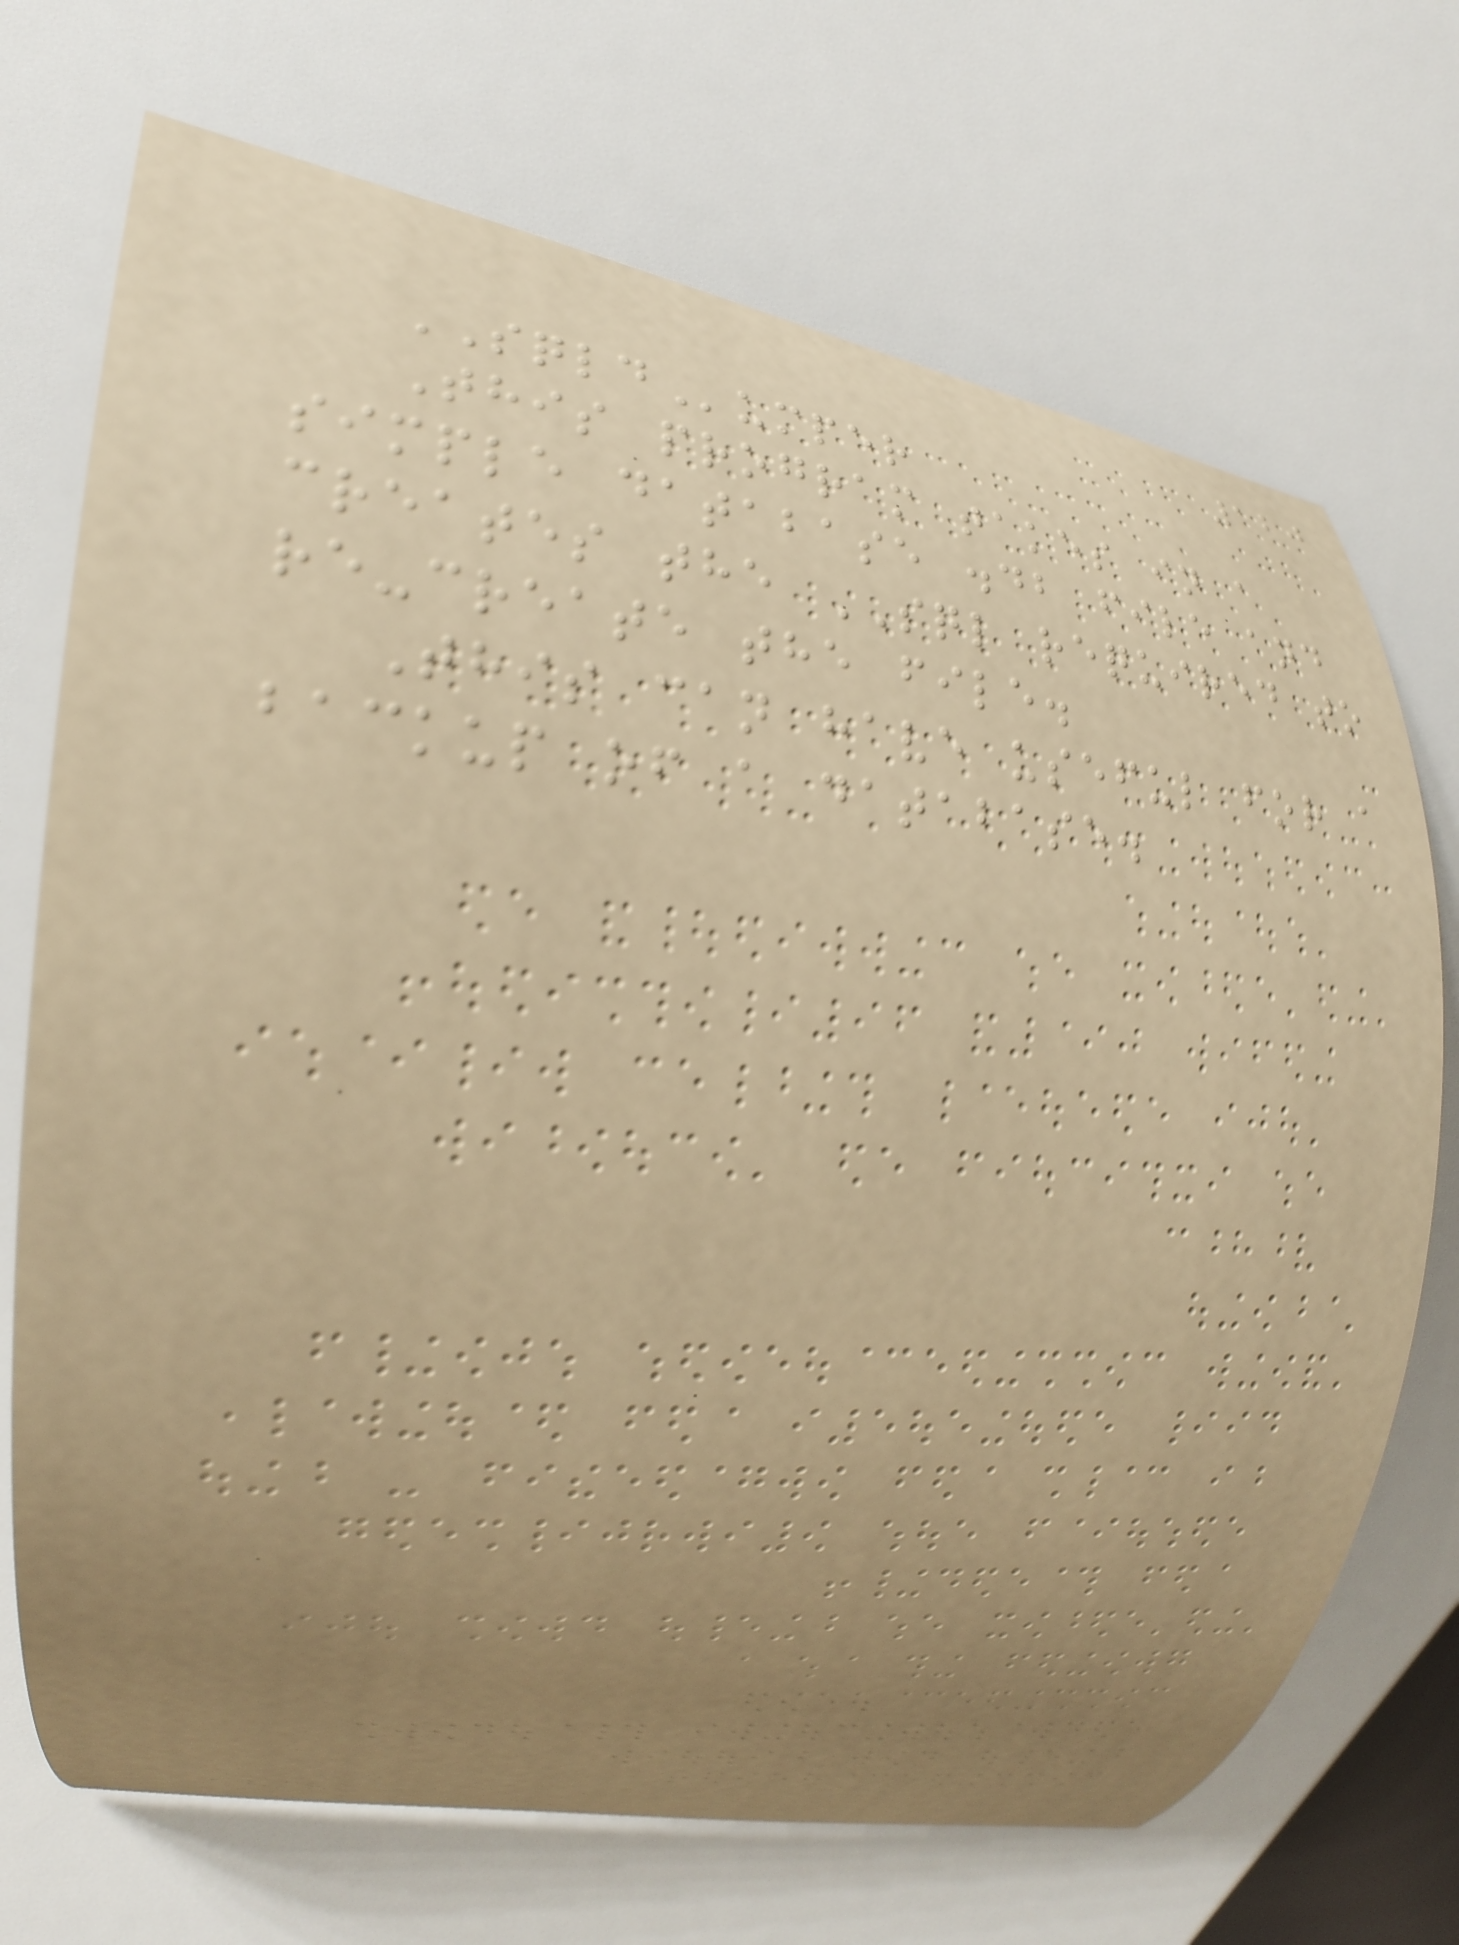120
SQLDumper
This program takes in a
simple database .db file and
creates the SQL required to
re-create the file.
This can have useful for a
backup of a database.
